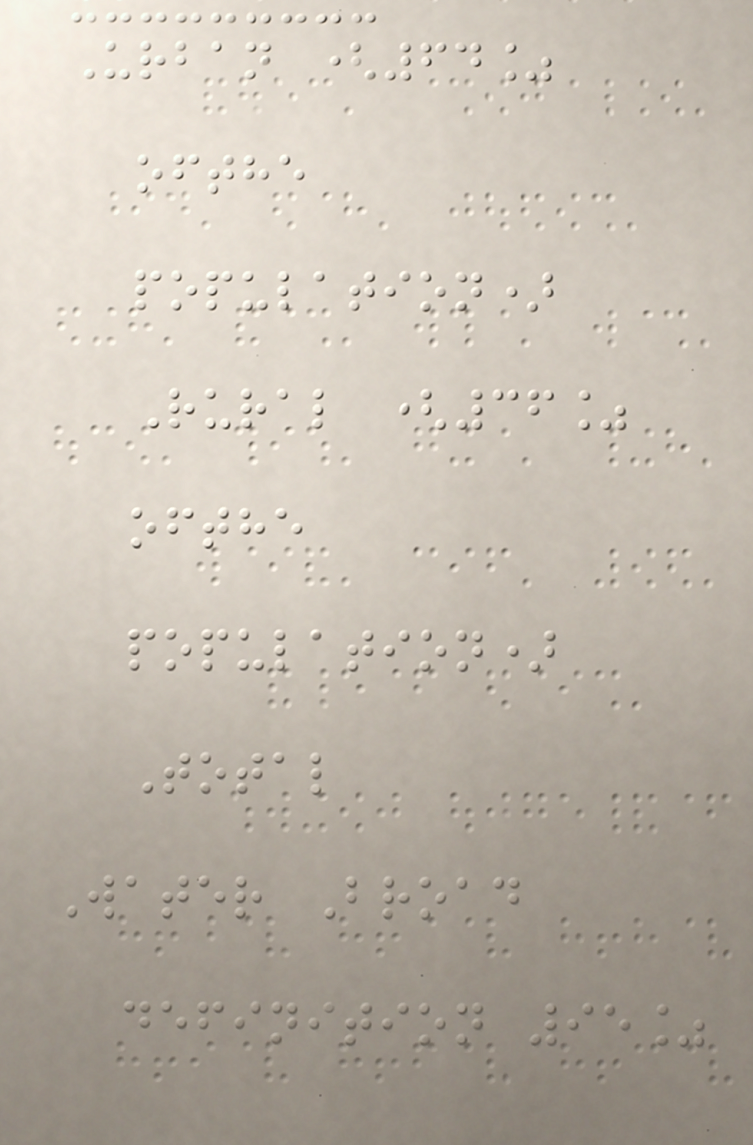Urban (64%
ofthe
population)
Rural (36%
ofthe
population)
Total
Water Broad
definition 95%
